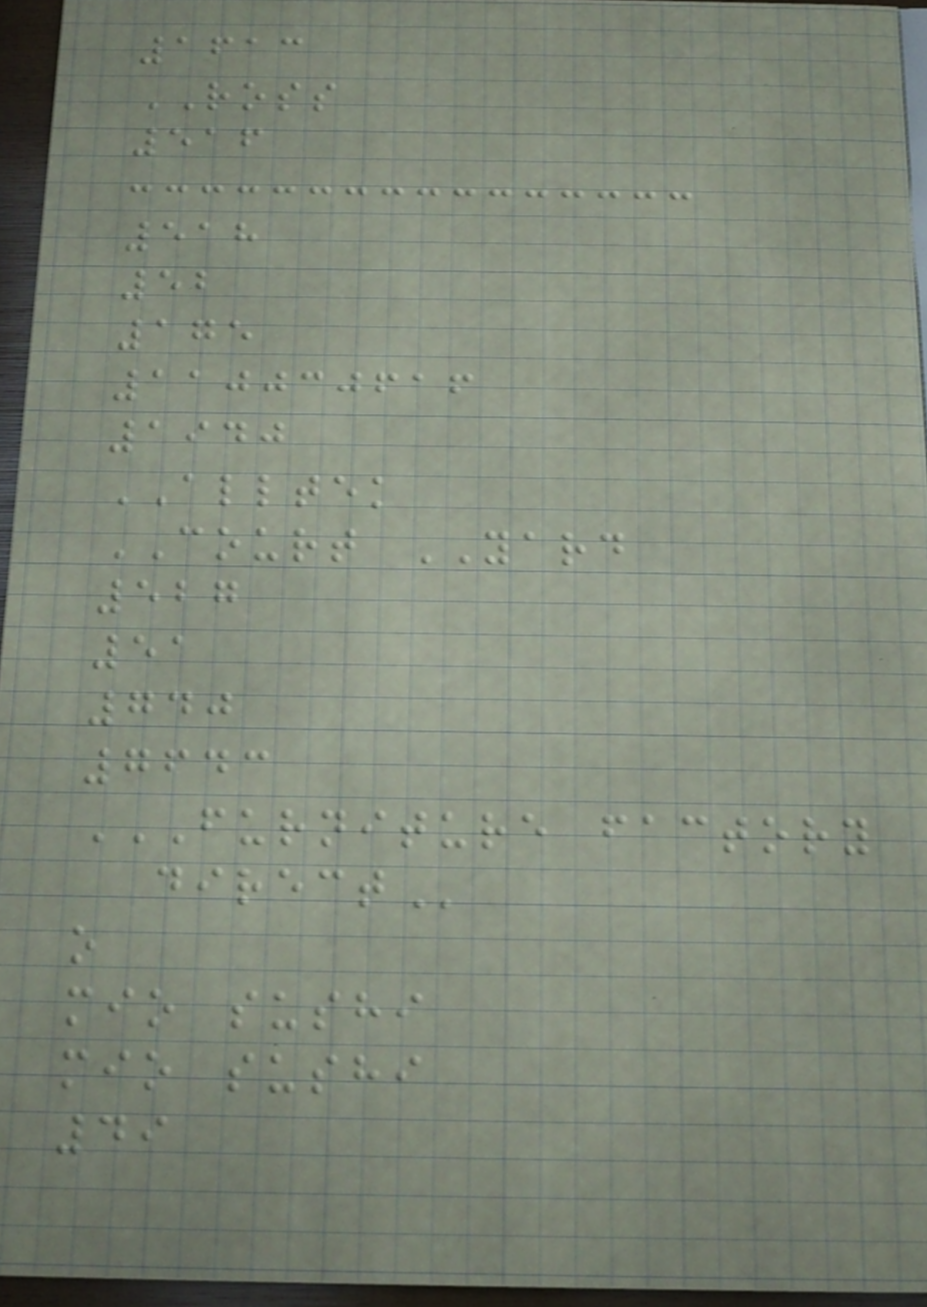1613
ROSS
516
518
52
175
110030616
1940
ALLTEK
COURT YARD
527
51
740
7643
FURNITURE FACTORY
DIRECT
o
mio sushi
mio sushi
49
